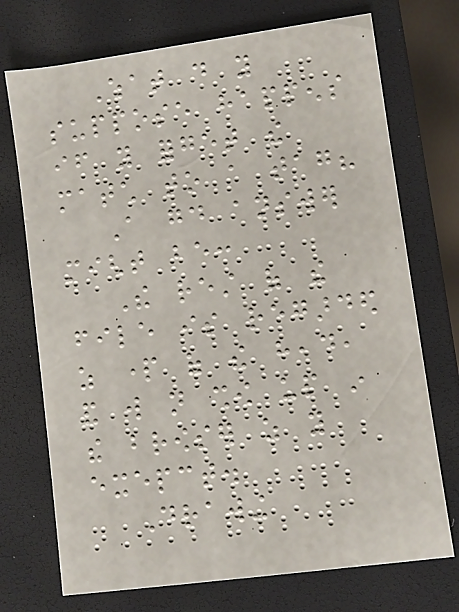What do you
suppose happens
if you forget the
match to a tag?
A good answer
might be:
The rest of the
file is regarded
as part of the head,
and will not show up in
the browser as you
exepct.
Drawing
